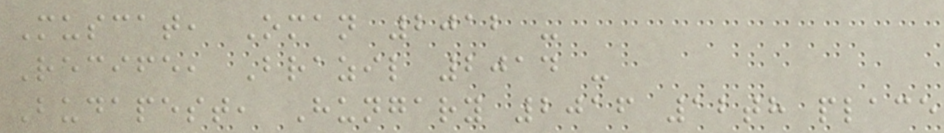Muscat, Oman 2012 -
Recife, Brazil 2014 -
Budapest, Hungary 2016 12th place
